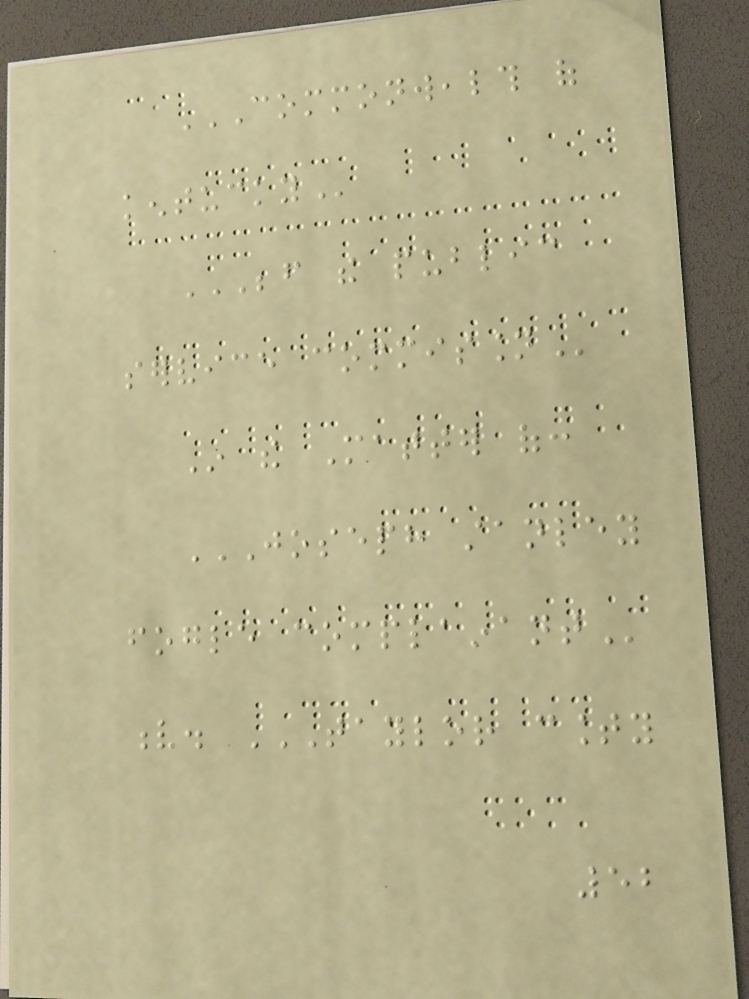COMMONWEALTH OF
KENTUCKY
BEFORE THE PUBLIC
SERVICE COMMISSION
In the Matter of:
JOSEPH STANLEY
FOGLE COMPLAINANT
v. TAYLOR COUNTY
52
